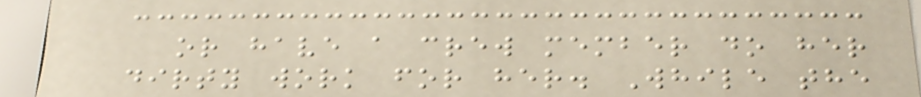or have a crew member do her
dirty work for her. While the
